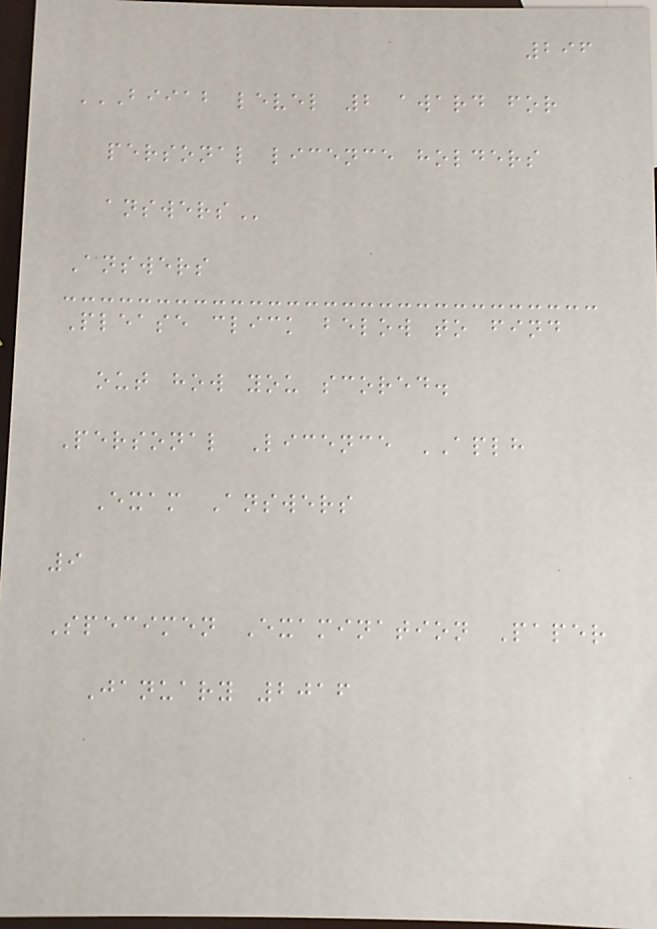296
BIIAB LEVEL 2 AWARD FOR
PERSONAL LICENCE HOLDERS
ANSWERS
Answers
Please click below to find
out how you scored.
Personal Licence APLH
Exam Answers
9
Specimen Examination Paper
January 2016
